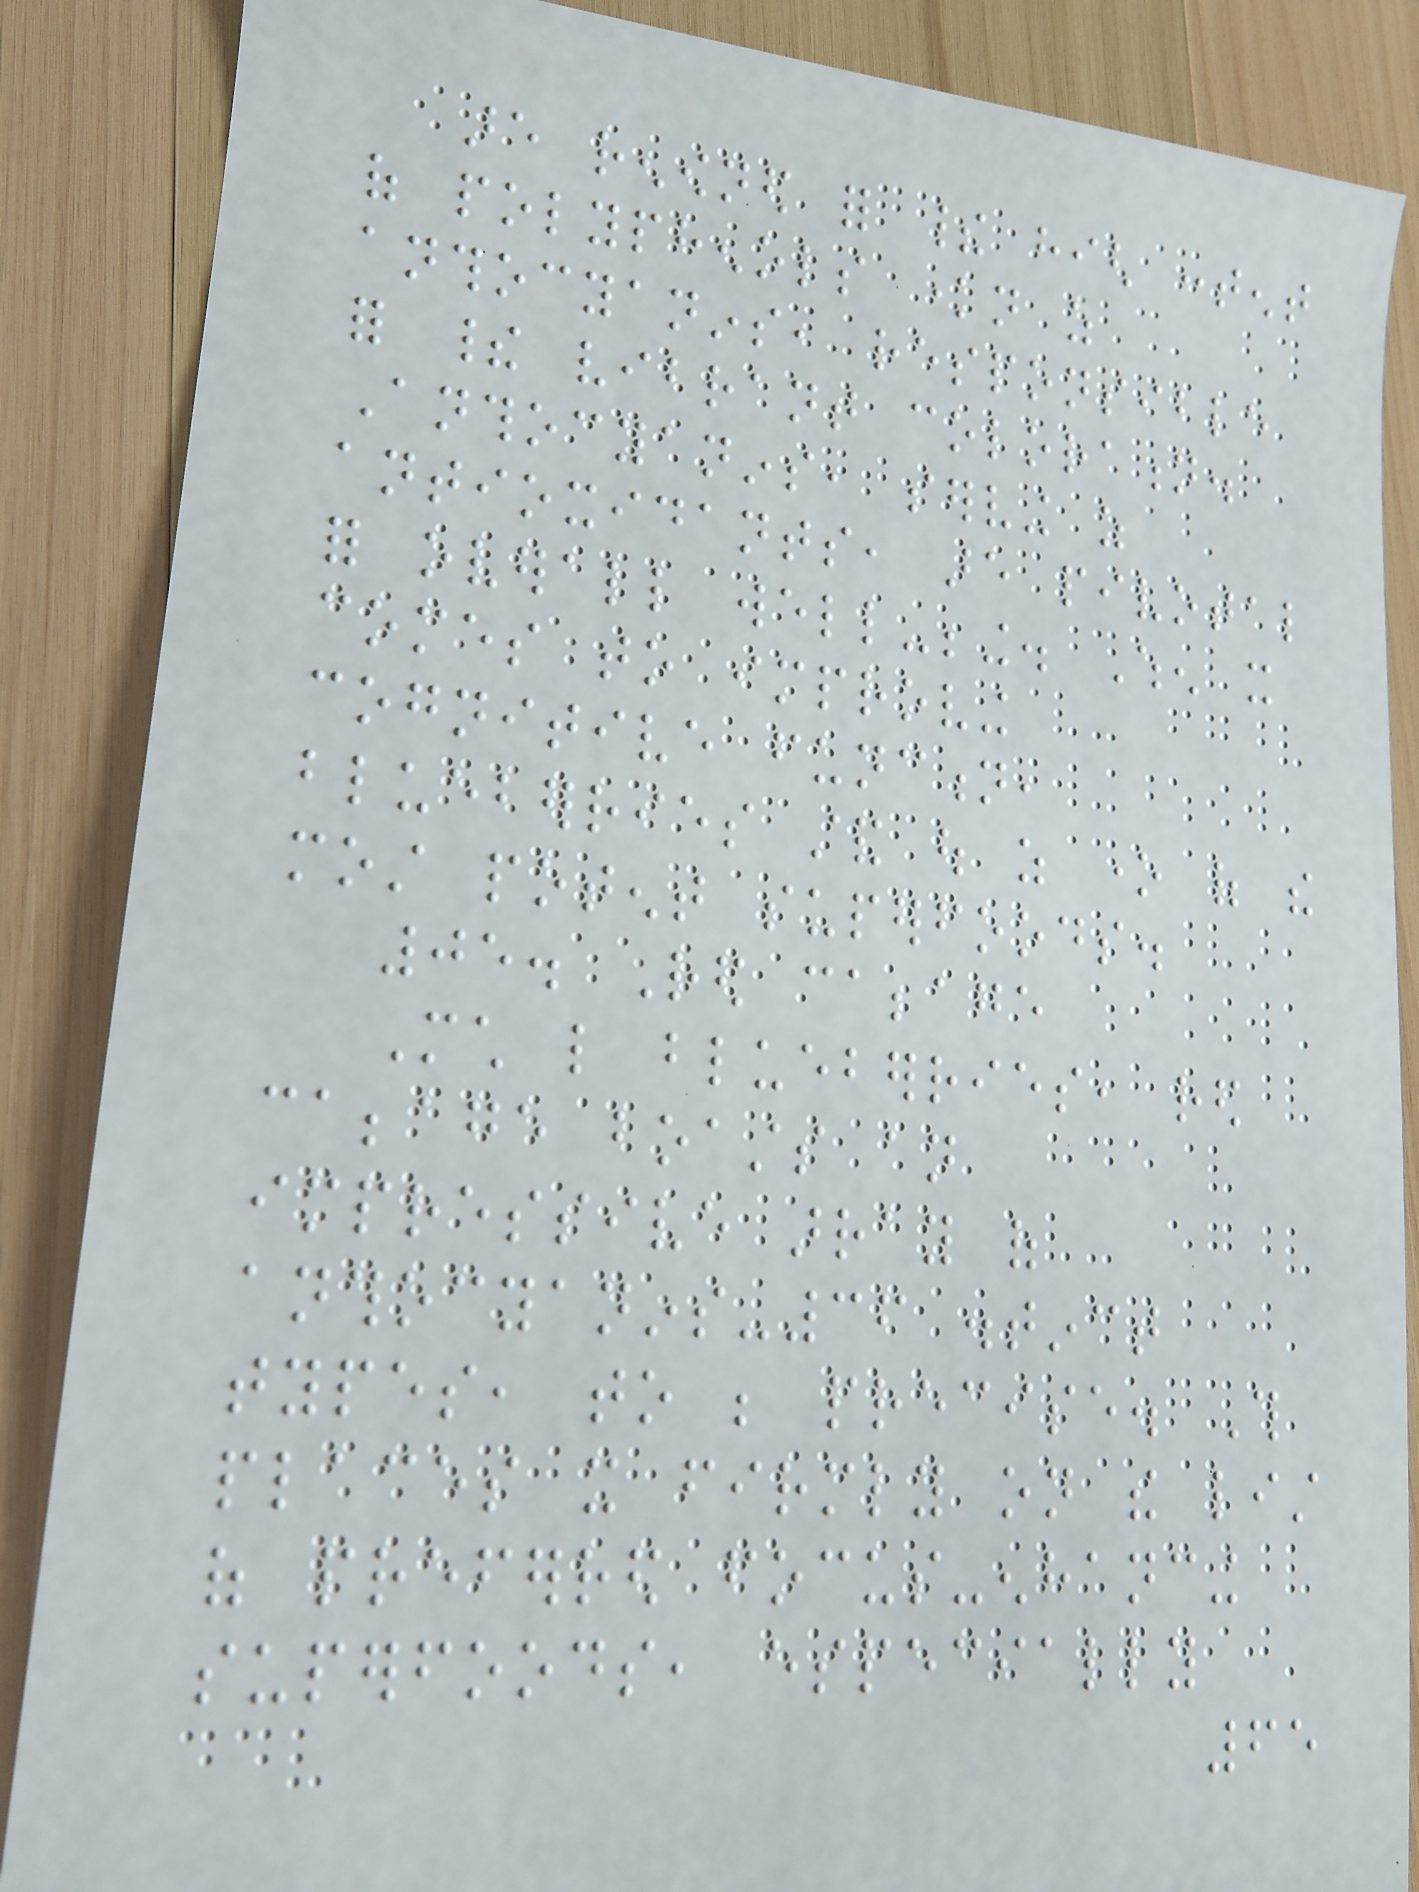are renowned for their high content
of polyphenols known as
anthocyanins, responsible
for their vibrant coloration.
Anthocyanins, serving as
antioxidants, are pivotal
for overall well-being. When it
comes to improving
cognitive function,
blueberries stand out as one of the
most potent superfoods.
05. Red cabbage
Much like blueberries, red
cabbage boasts an
impressive array of
anthocyanins-36 distinct
types, to be precise. This
places it firmly on the list
of preferred focus-enhancing
superfoods, especially
65
